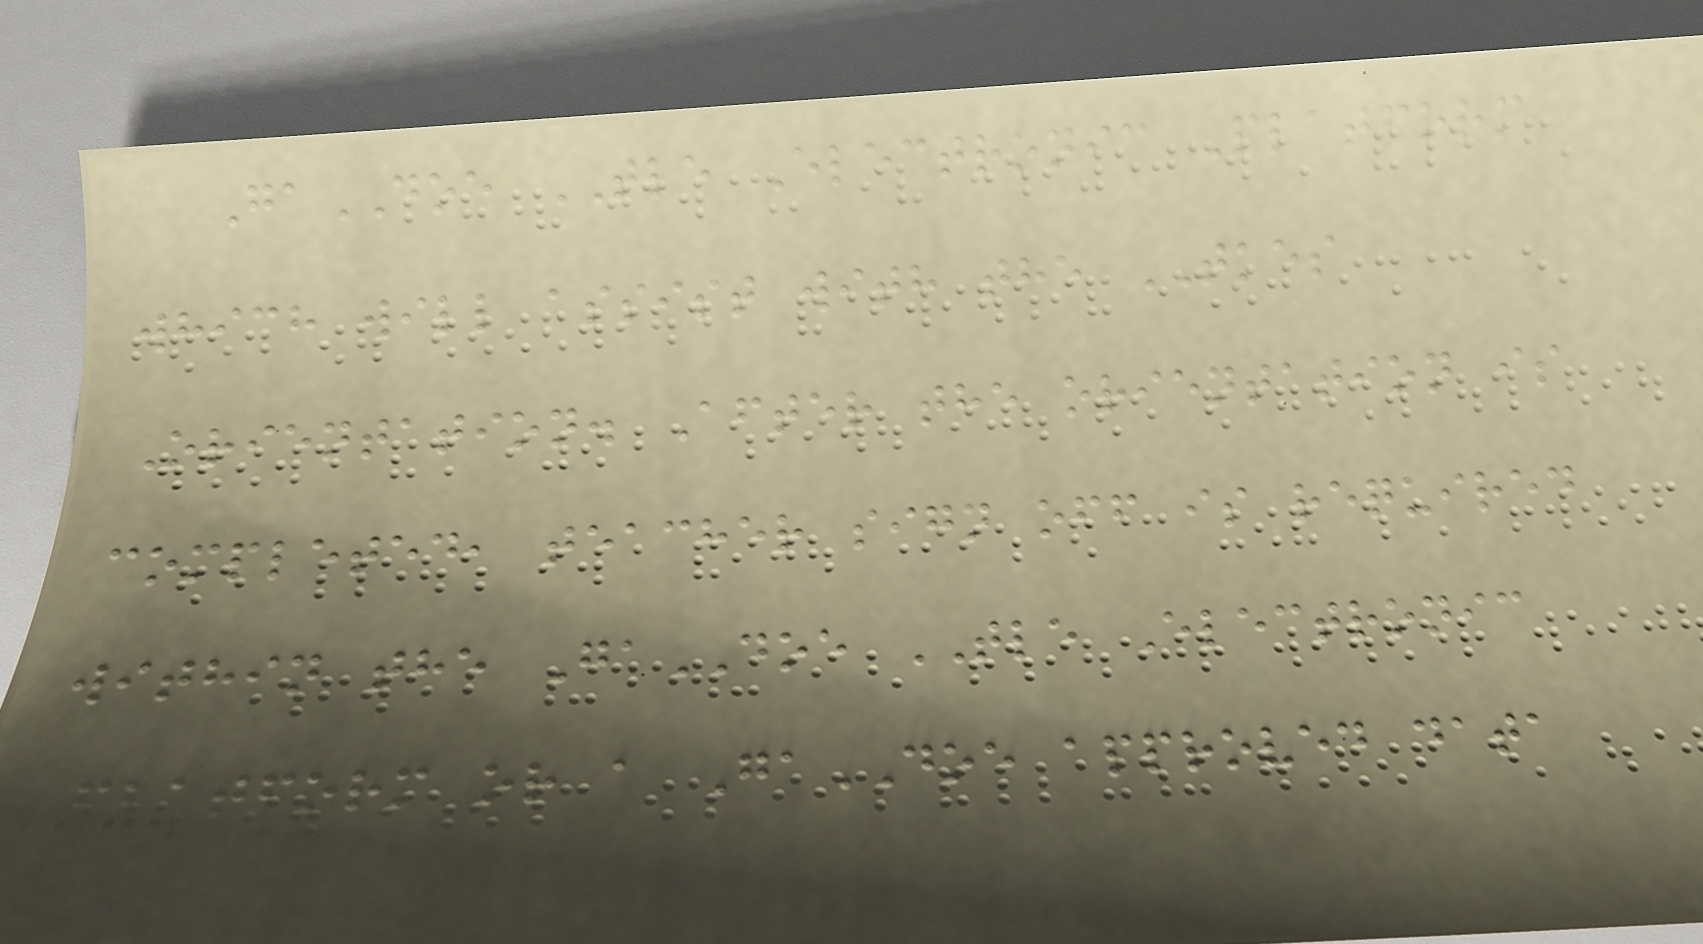GaDOE TLE Electronic Platform
which will assist with the TKES
Orientation. After the orientation is
completed, teacher sign off is required
within the GaDOE TLE Electronic
Platform or a GaDOE approved data
